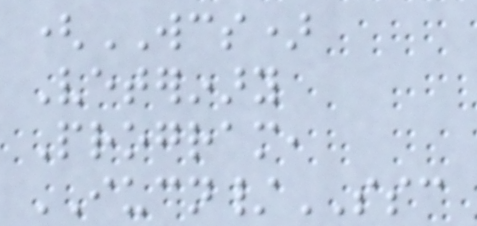(WCS)
Veterinary
Program,
IUCN/SSC
